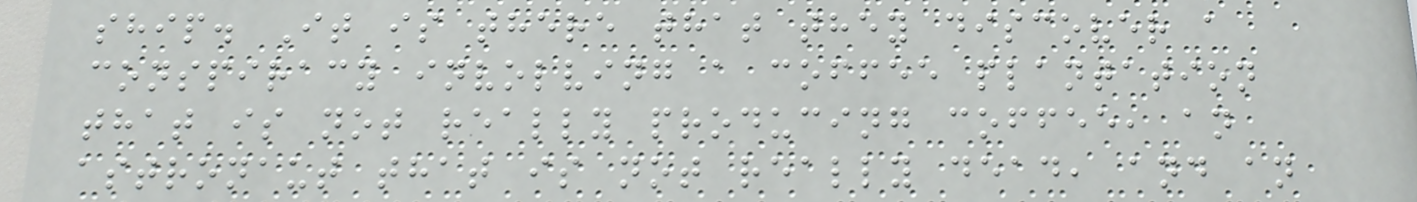ship. It is there that they discover a
conspiracy involving a coffee plantation
that is not really producing coffee, an
astronaut that is not really dead, and an
